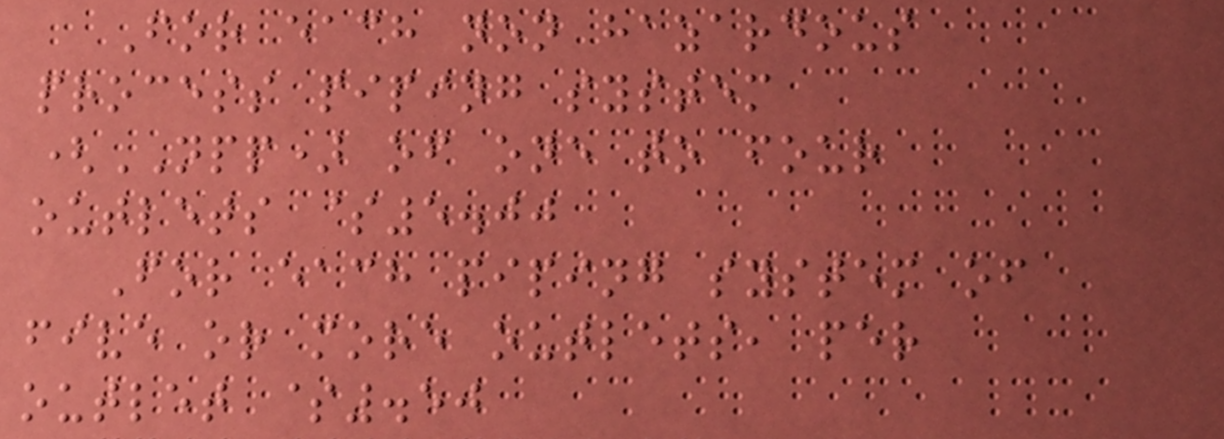For each non hazardous
process piping system
(NPP) of one to four
outlets $5.00
For each piping system of
five or more outlets, per
outlet $.50
